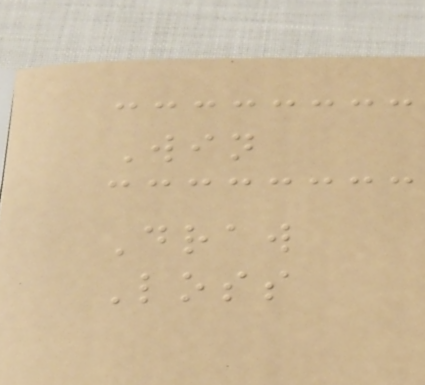Win
Draw
Loss
